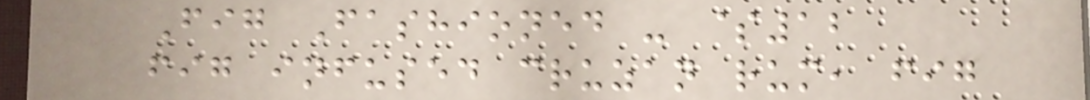Fig Fashioned - $12
fig infused cruzan rum, fig
